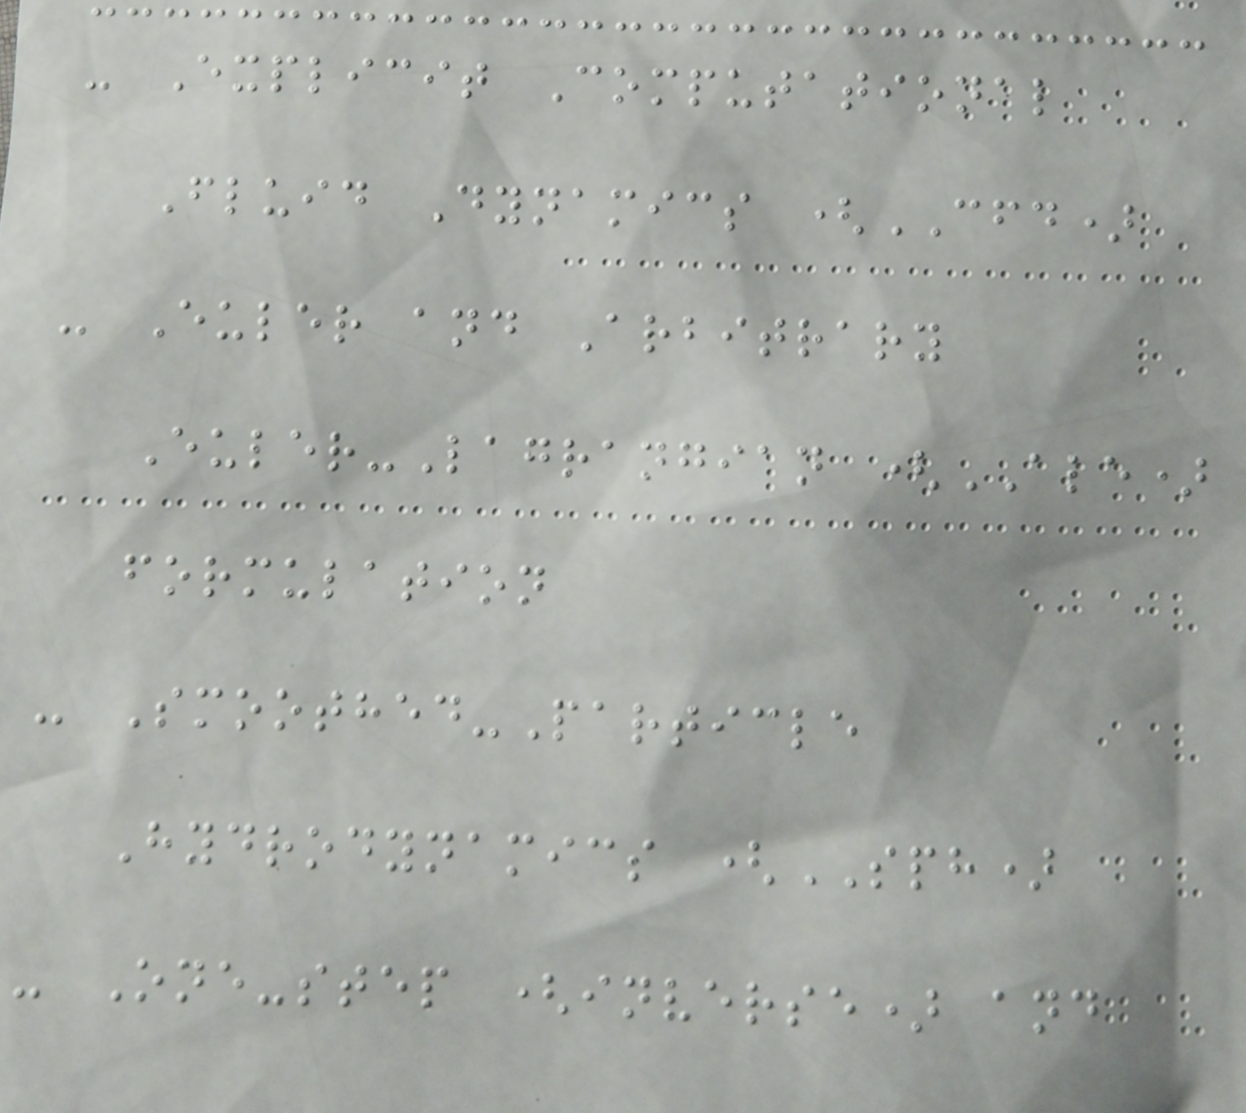- Explicit Computational
Fluid Dynamics (CFD)
- Euler and Arbitrary
Euler-Lagrangian (ALE)
formulation
- Smoothed-Particle
Hydrodynamics (SPH)
- One-step (inverse) and
